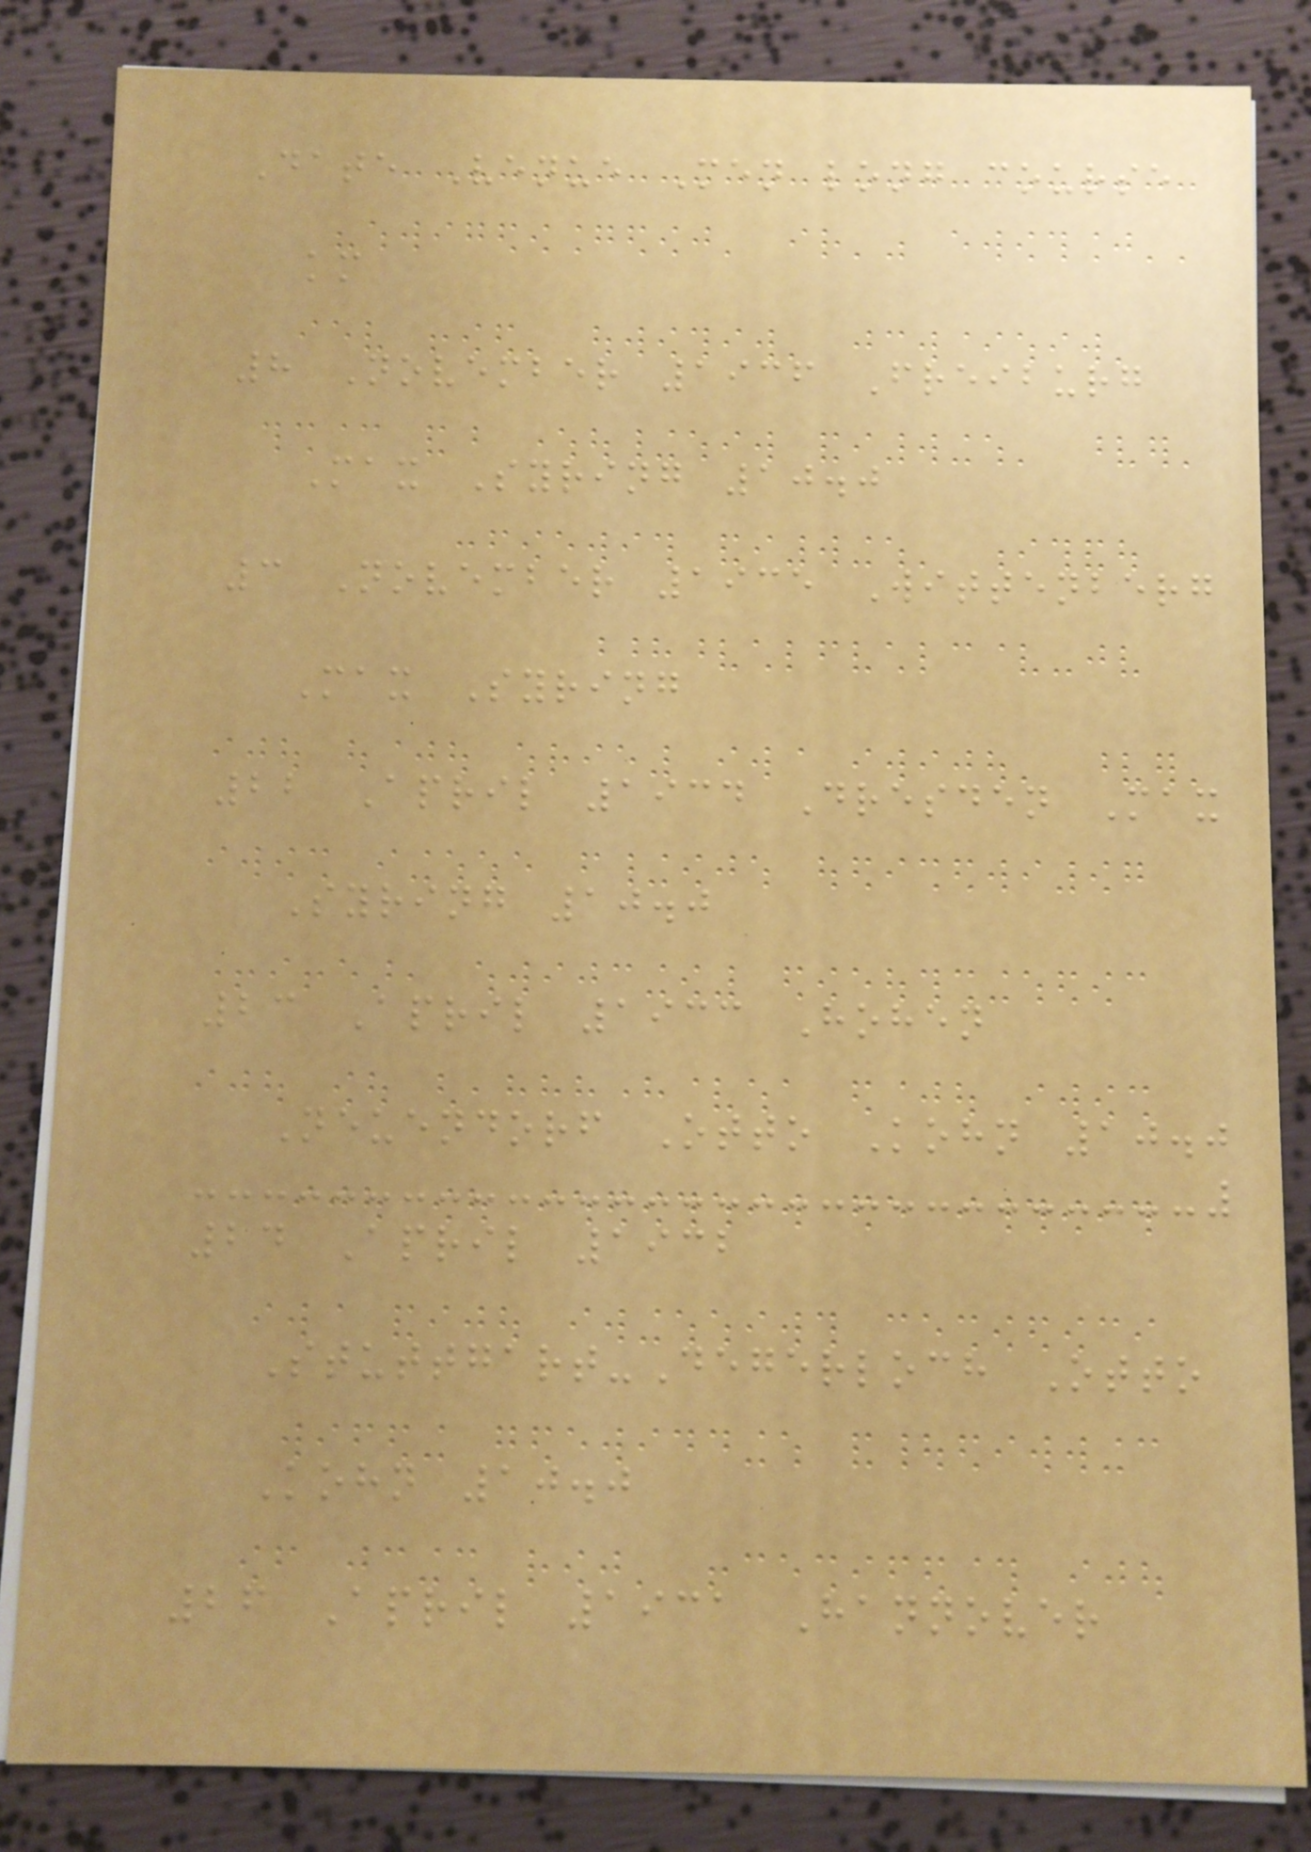Date Venue Men long course
km
8 November 1936 Freiburg
Max Syring 10.0
3 November 1935 Wittenberg
Max Syring
22 April 1934 Dresden Max
Syring 10.0
23 April 1933 Hohen
Neuendorf Otto Kohn 10.0
24 April 1932
Stuttgart-Degerloch Otto
Kohn 10.0
26 April 1931 Hannover
